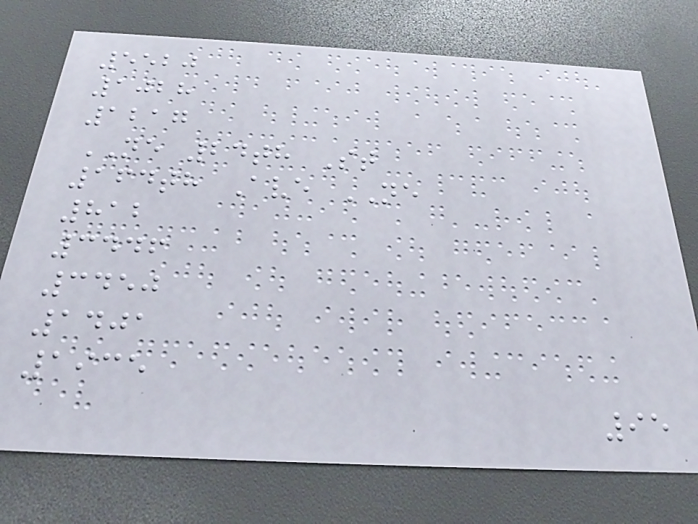5520
1028
1217
NE 24th St
164th Ave NE
812
3446
3450
1401
1935
95
